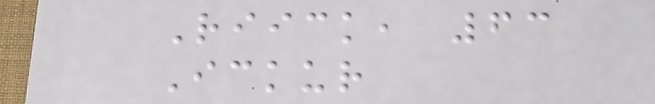Riick, 63
Ickur
